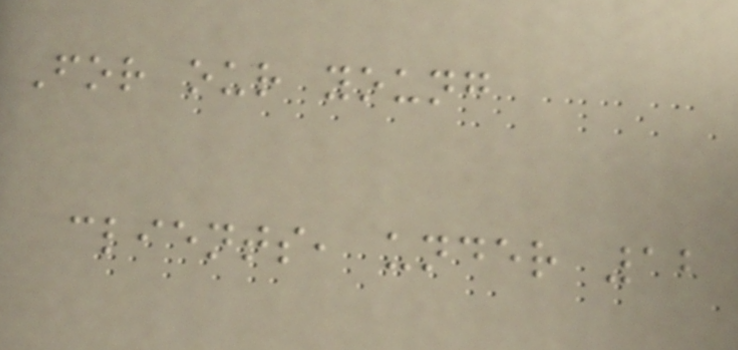For our young
clients, under 12
